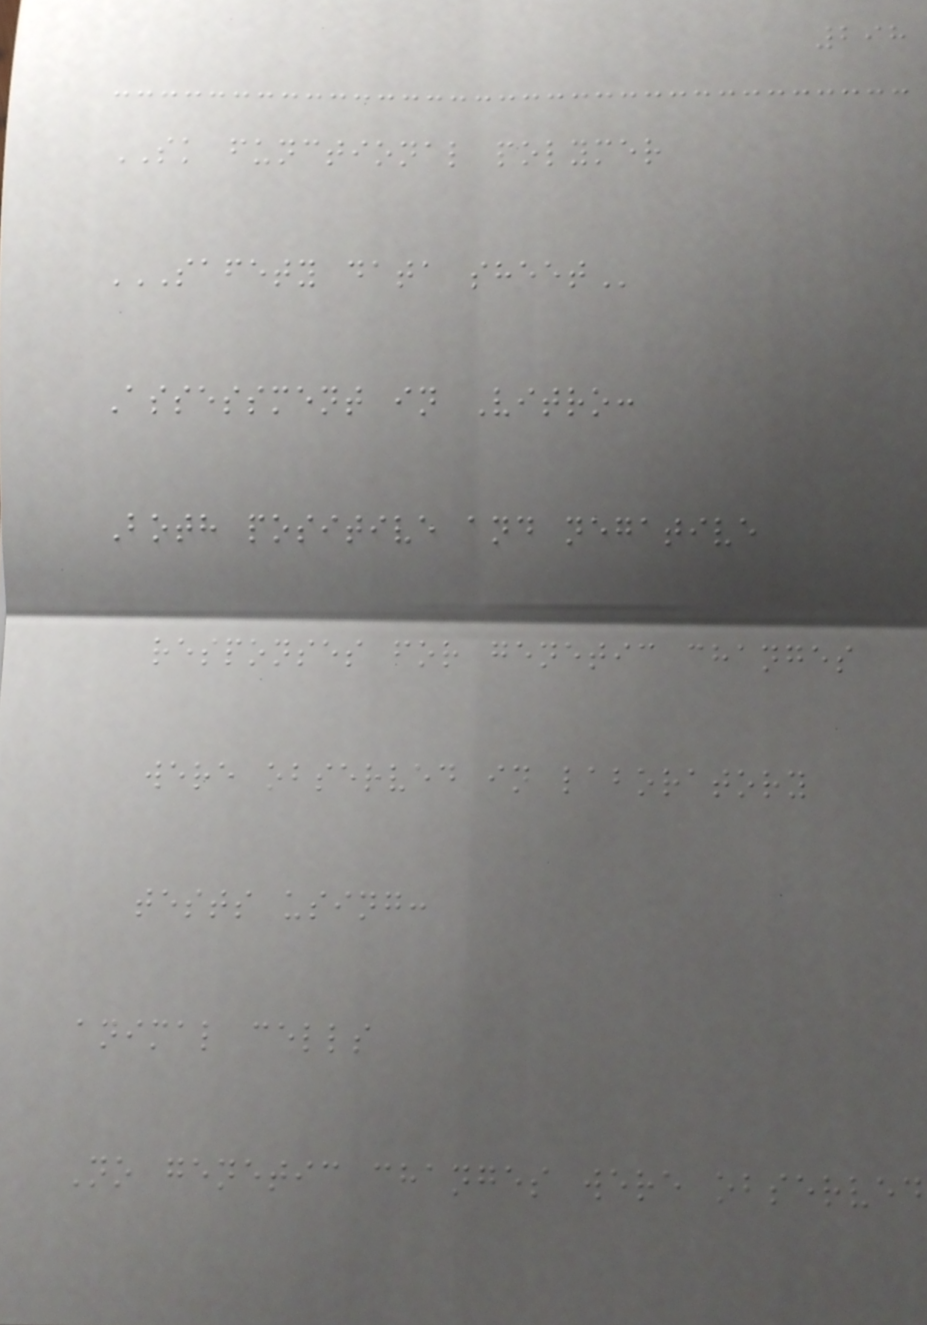298
SK functional polymer
SAFETY DATA SHEET
Assessment in Vitro:
Both positive and negative
responses for genetic changes
were observed in laboratory
tests using:
animal cells
No genetic changes were observed
